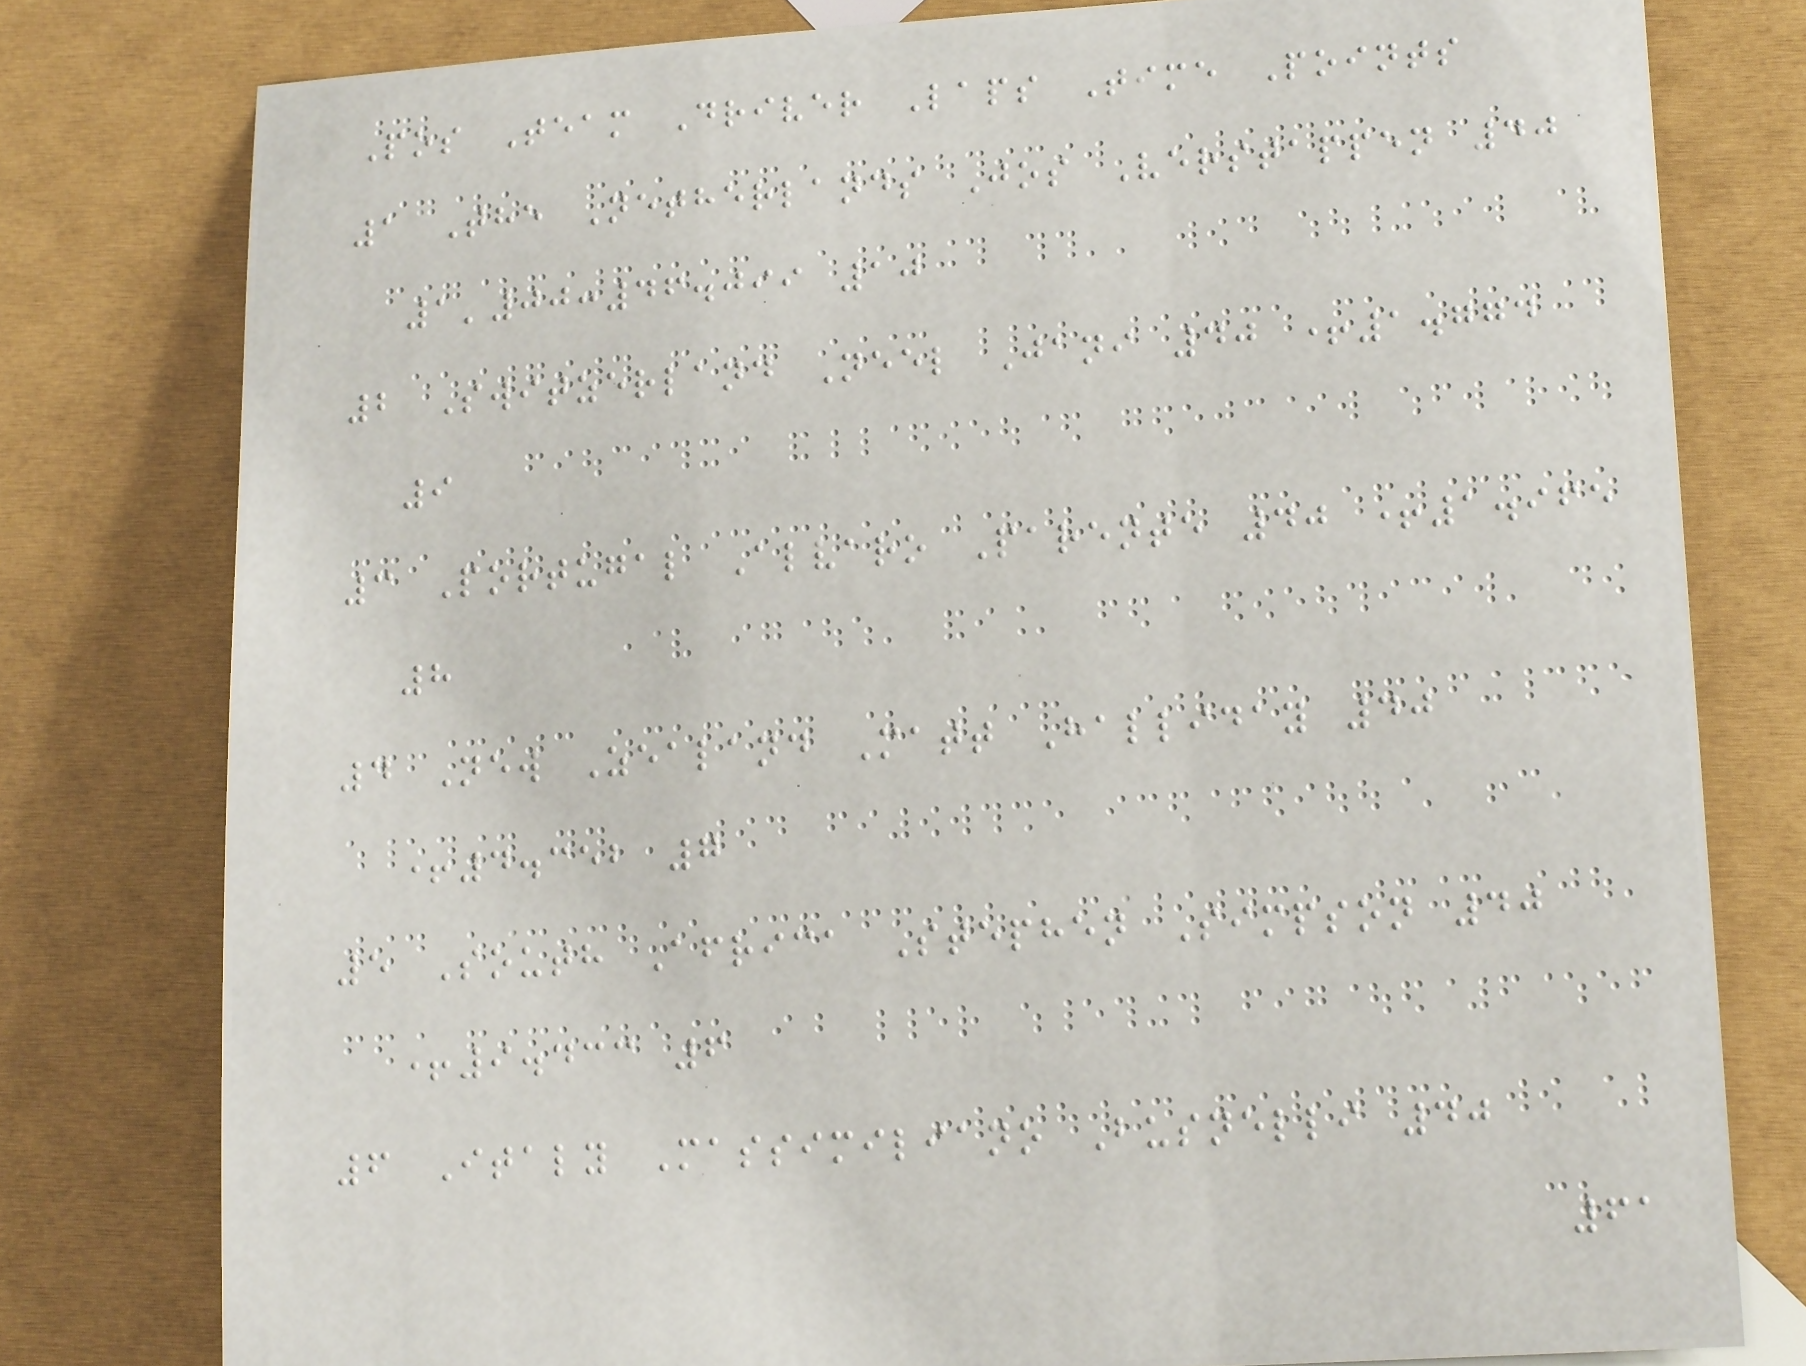Pos Team Driver Laps Time Points
1 The Netherlands Jos Verstappen 40
1'00:46.099 10
2 Switzerland Neel Jani 40 +1.774
9
3 Portugal Alvaro Parente 40 +1.965
8
4 New Zealand Matt Halliday 40
+4.352 7
5 South Africa Stephen Simpson 40
+9.433 6
6 Italy Massimiliano Busnelli 40
61
